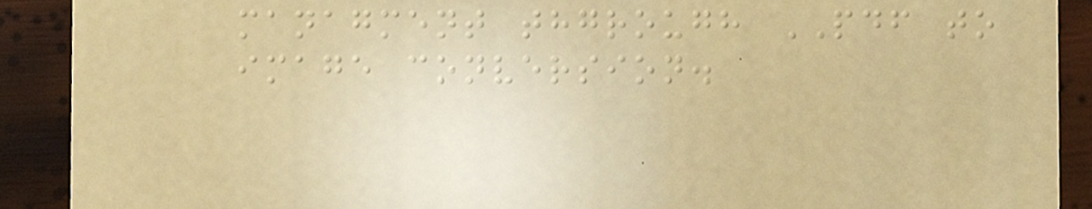managment thgrough PDF to
image conversion.
